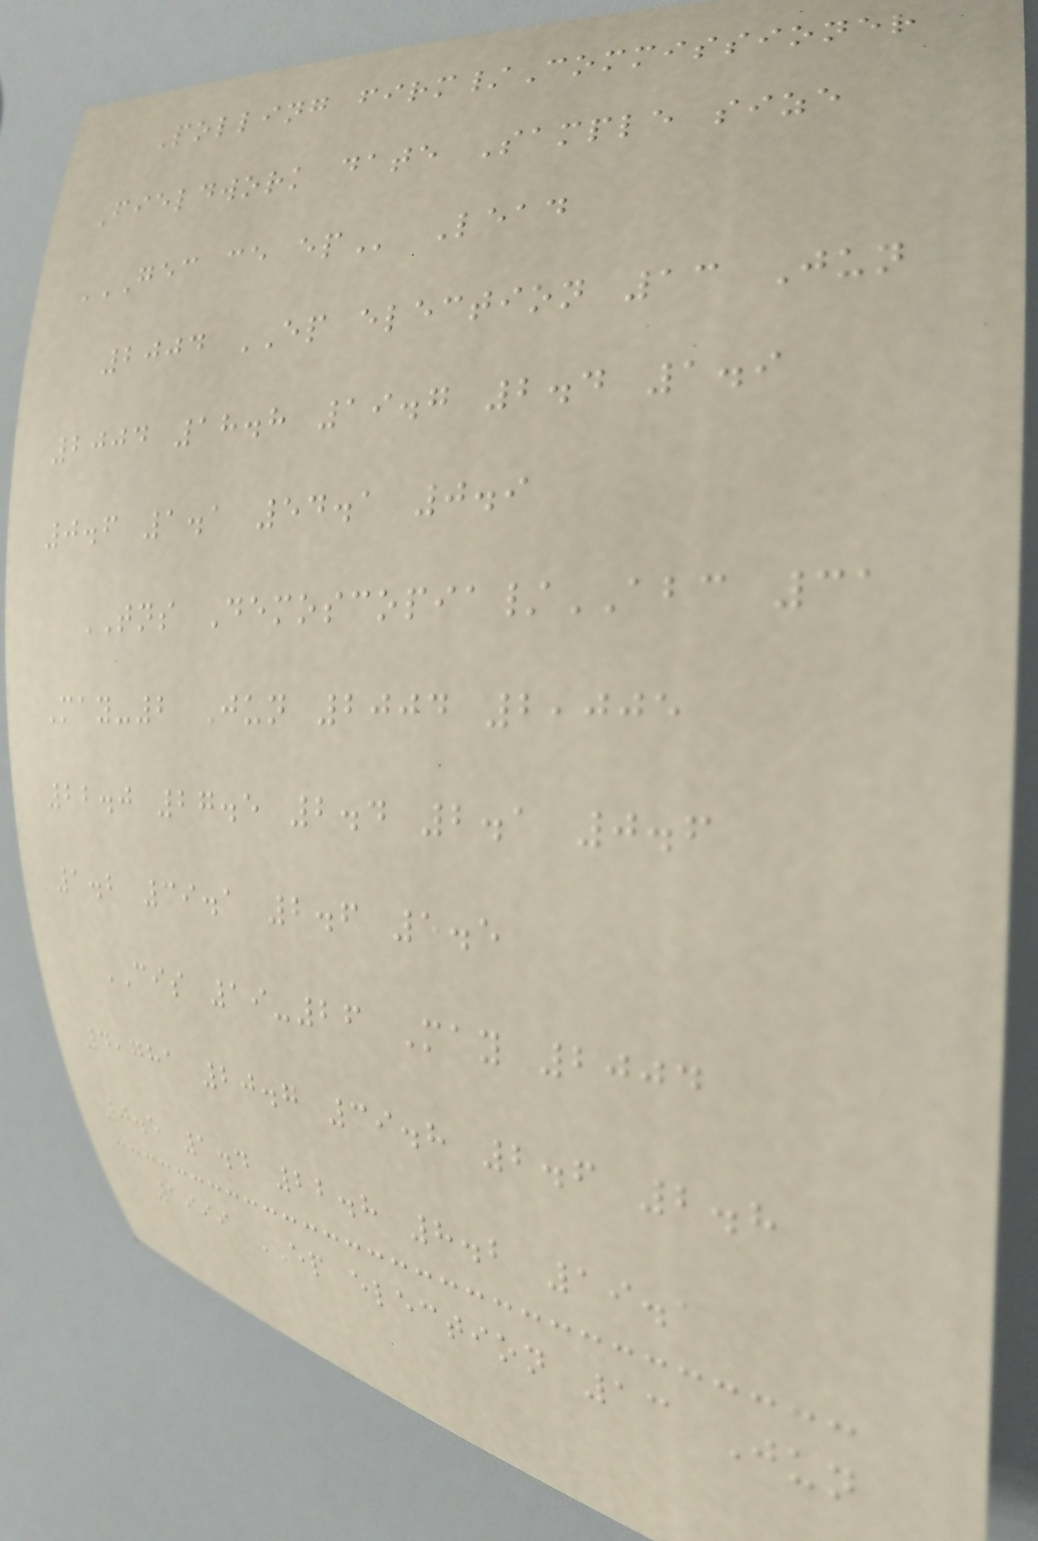Polling firm/Commissioner
Fieldwork date Sample size
GEC CE EP Lead
2004 EP election 13 Jun
2004 18.8 19.7 2.4 1.9
0.6 1.1 54.1 0.9
TNS Demoscopia/ABC 31
May-2 Jun 2004 2,005
22.0 27.5 2.4 2.1 0.6
1.2 39.1 2.6 5.5
CIS 19-26 May 2004
4,781 20.7 39.8 2.6 2.8
0.5 1.4 22.8 8.2 19.1
1999 EP election 13 Jun
